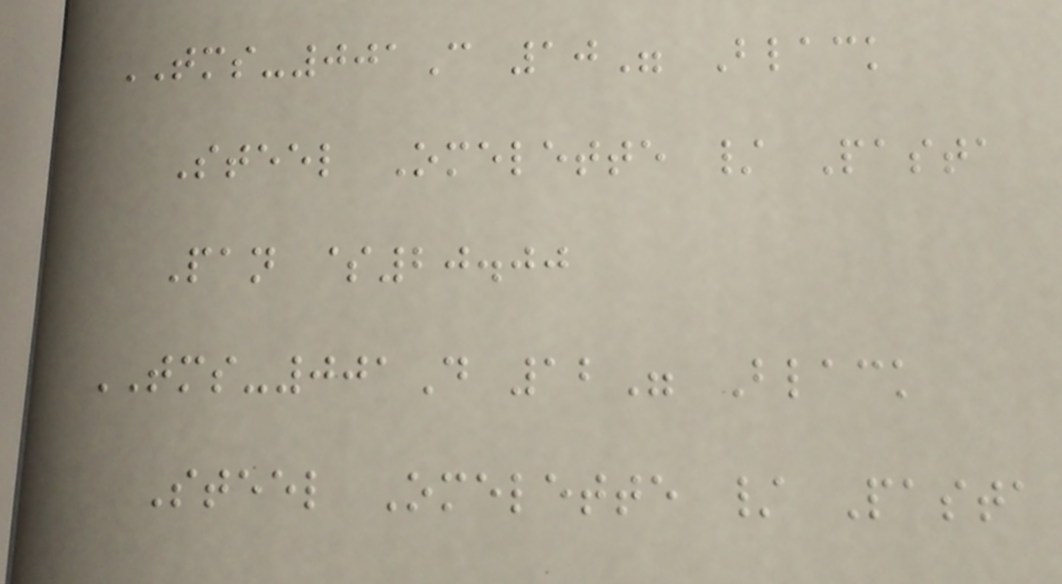TMS-001C 10" Black
Steel Omelette / Pasta
Pan $20.00
TMS-001D 12" Black
Steel Omelette / Pasta
